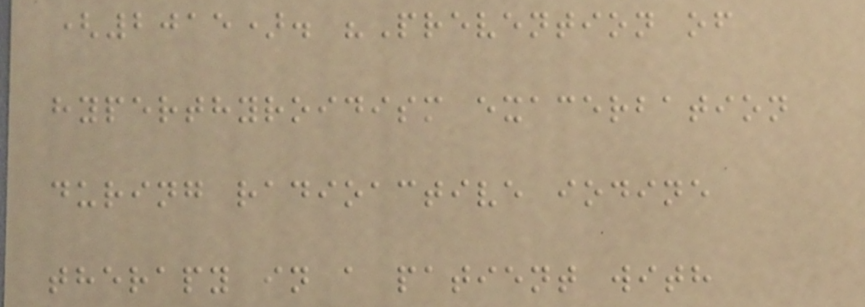(2015). "Prevention of
hyperthyroidism exacerbation
during radioactive iodine
therapy in a patient with
